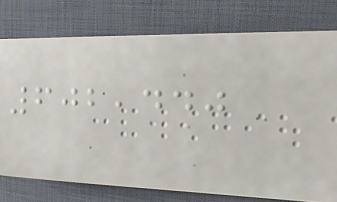602,440
